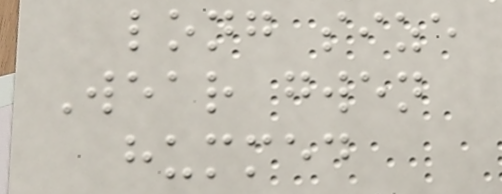long size
Wear gwen
hummed
